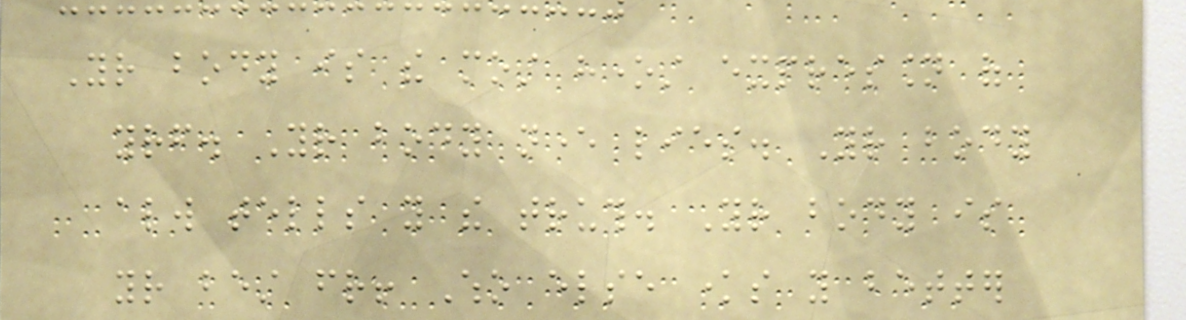Your body is the most honest expression of
yourself. Your body never lies. Your body
always tells you the truth. Your body is
your best friend! Who else knows you better
